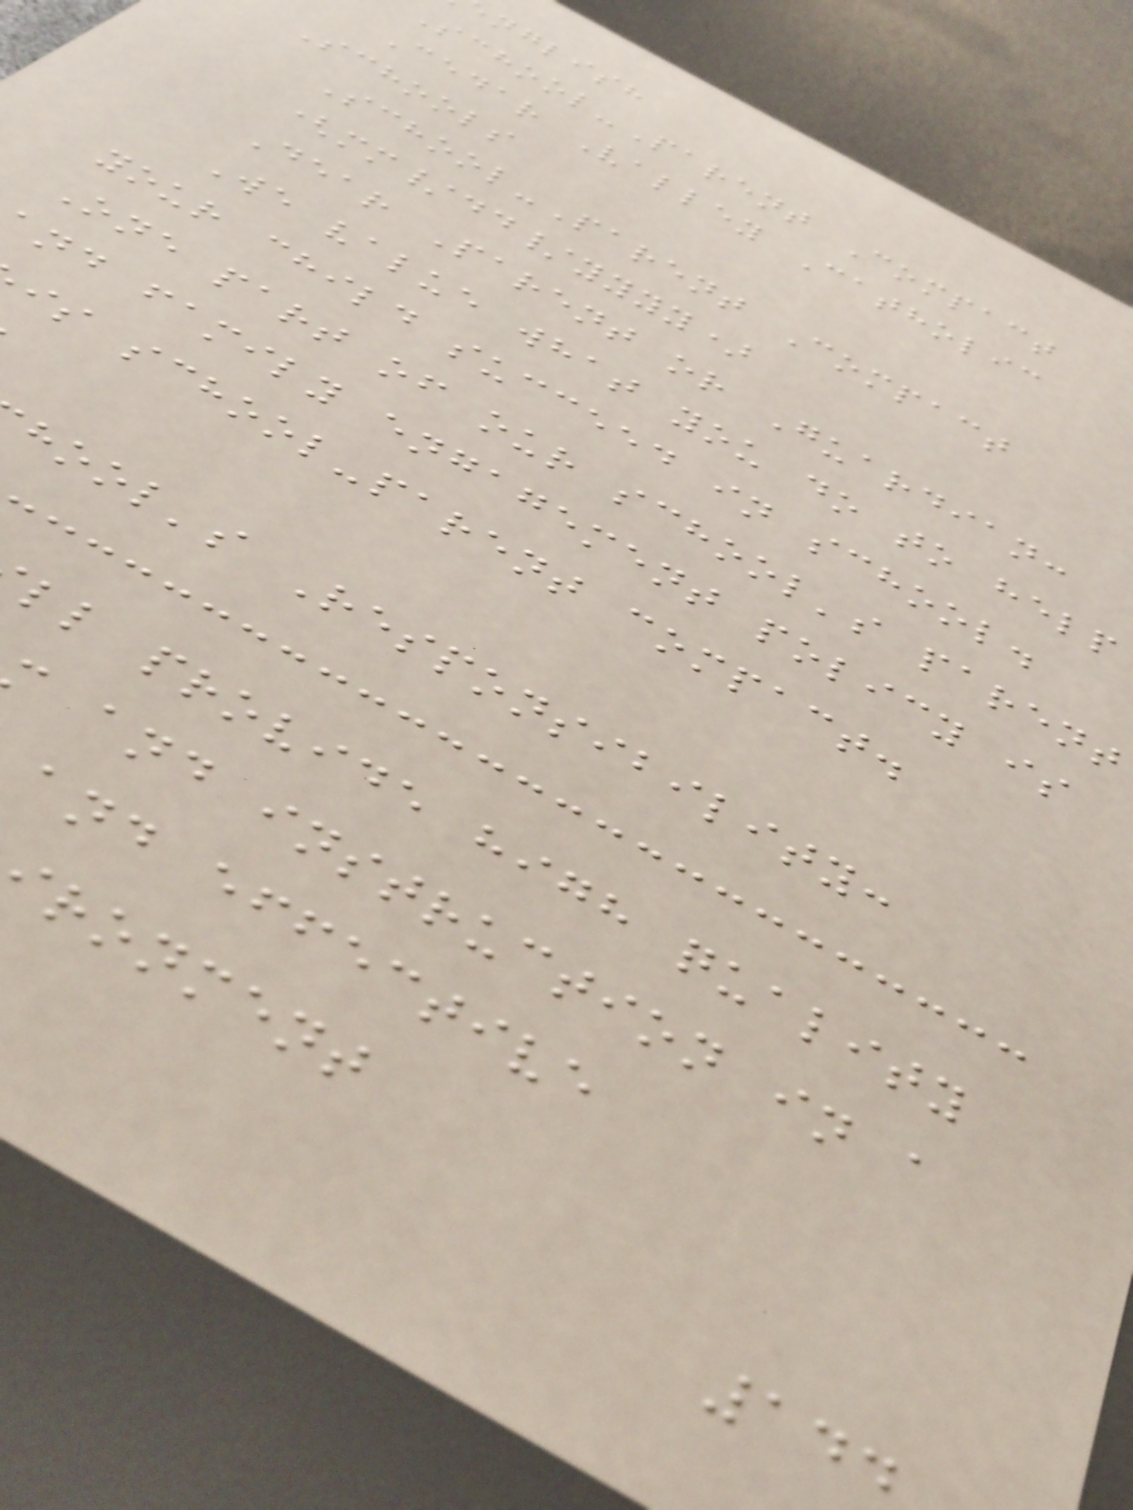nglish
School-Parent Compact
Cedar Valley Catholic
Schools
School-Parent Compact
(mm/dd/yyyy)
Dear Parent or Guardian:
We value what you do to help
your child succeed in school.
One part of our school's parent
nd family engagement policy is
is school-parent compact.
hool's Responsibility:
ll provide high quality
and instruction in a
and effective
ronment
